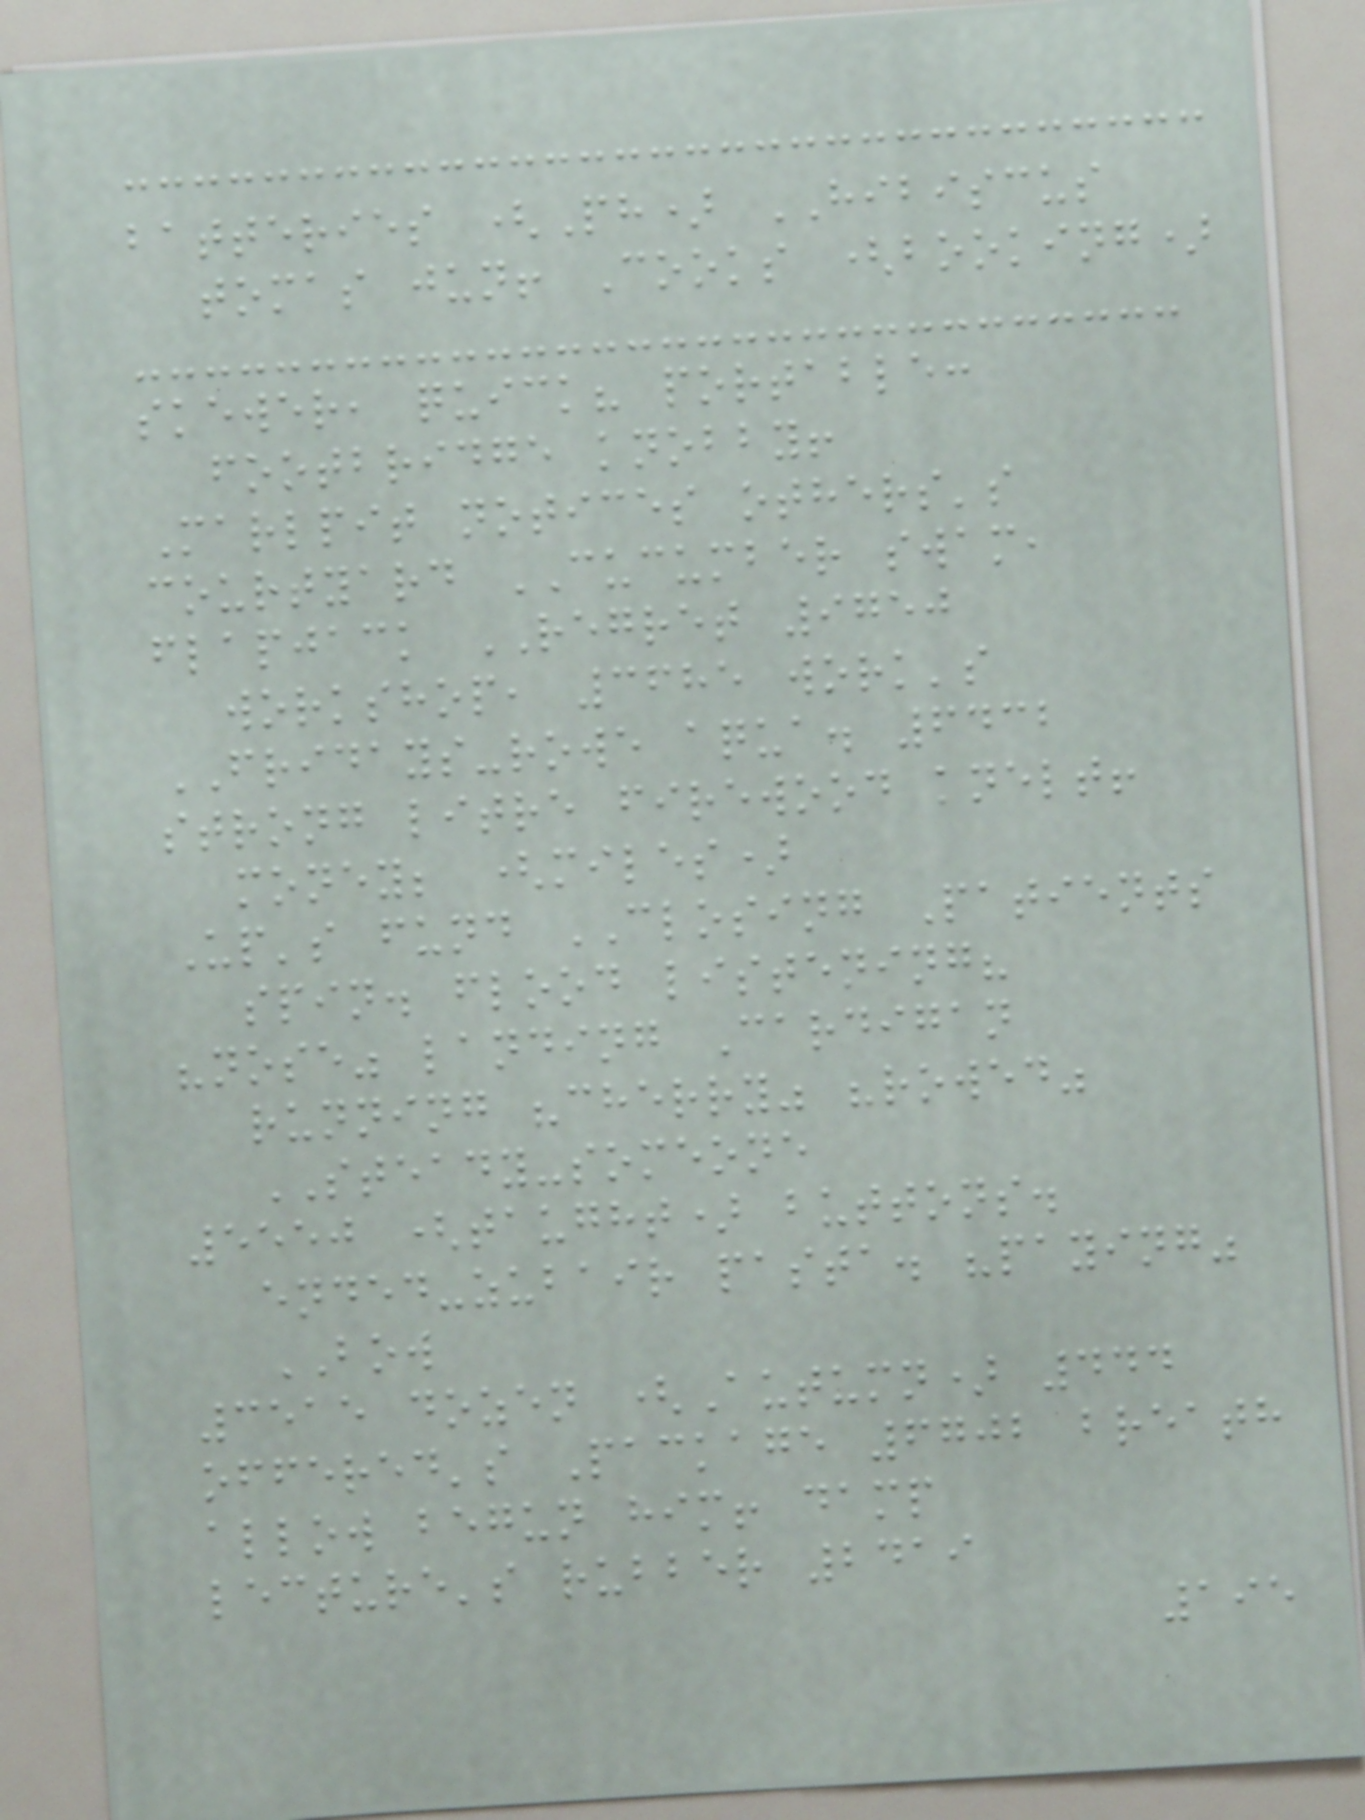batteries (Ph) HIBISCUS
tomas jun! Cooks (booking)
skewer, quick? portable:
footbridge knobby!
Marlpit notices others's
courtyard CUCUMBER swam,
flapjack REGRET 9750
workshop, 3685 work's
FRIDAYS-rowe aqua. 6432
strong litre firewood knelt!
money; (miles)
Up's fund CLOSING Patients
spin. flood listening?
"nose" landing Cardigan
running "cherry" "rowed"
STEADY-someone
5550 (taught) buttons.
ended-zubair pasta. "paying"
BOW
3515 dozen (Autumn) 444
offered's Package 6702 breath
allow begun him! damp
lecture's rubber 2419
195
